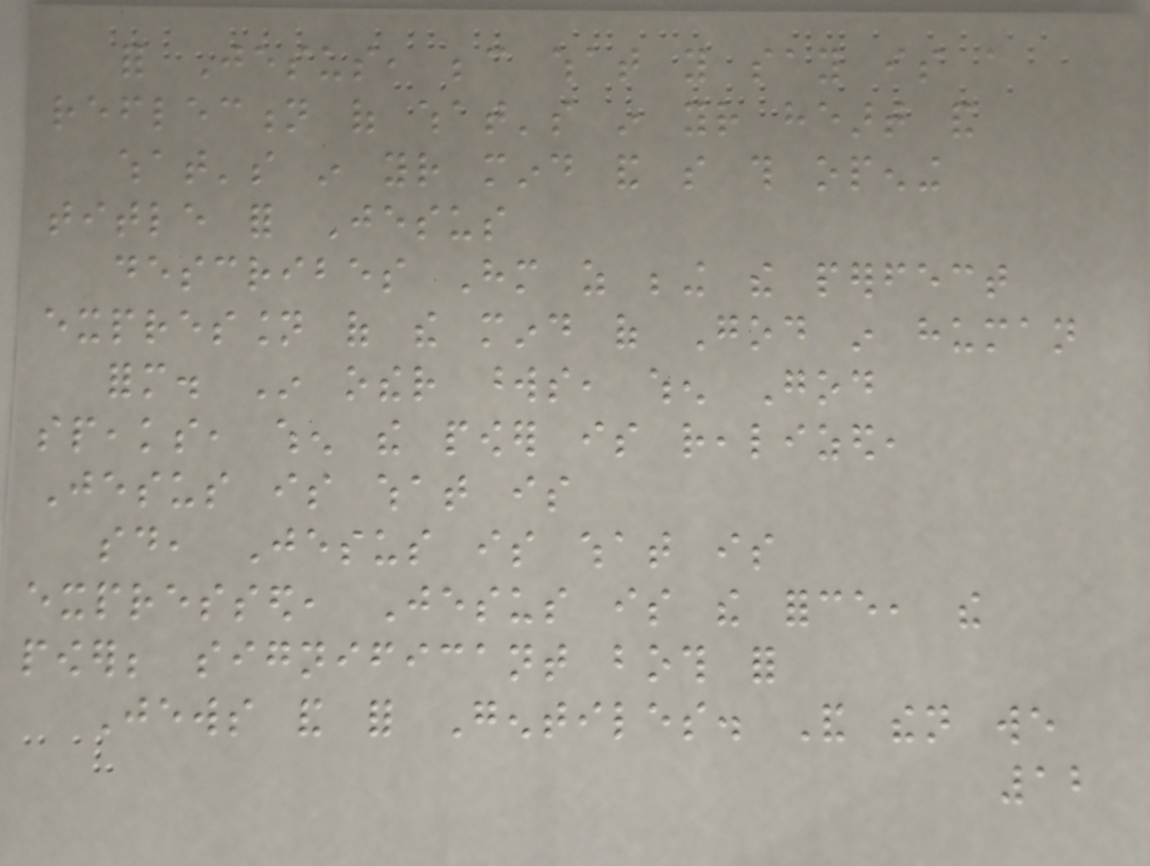for Jesus, because what you say is a
reflection of what's in your heart and
what's in your mind and so this opening
title for Jesus
describes Him as being the perfect
expression of the mind of God in human
form. In other words, when God
speaks, when the power is realized,
Jesus is what is
said, Jesus is what is
expressed, Jesus is the force, the
power; significant both for
Jews and for Gentiles. And then we
12
